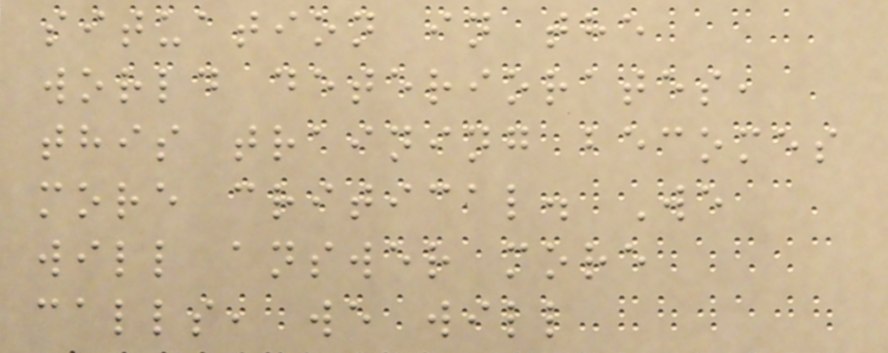situation in the
world deteriorates,
this training becomes
more critical. We
will answer more
calls, we will
